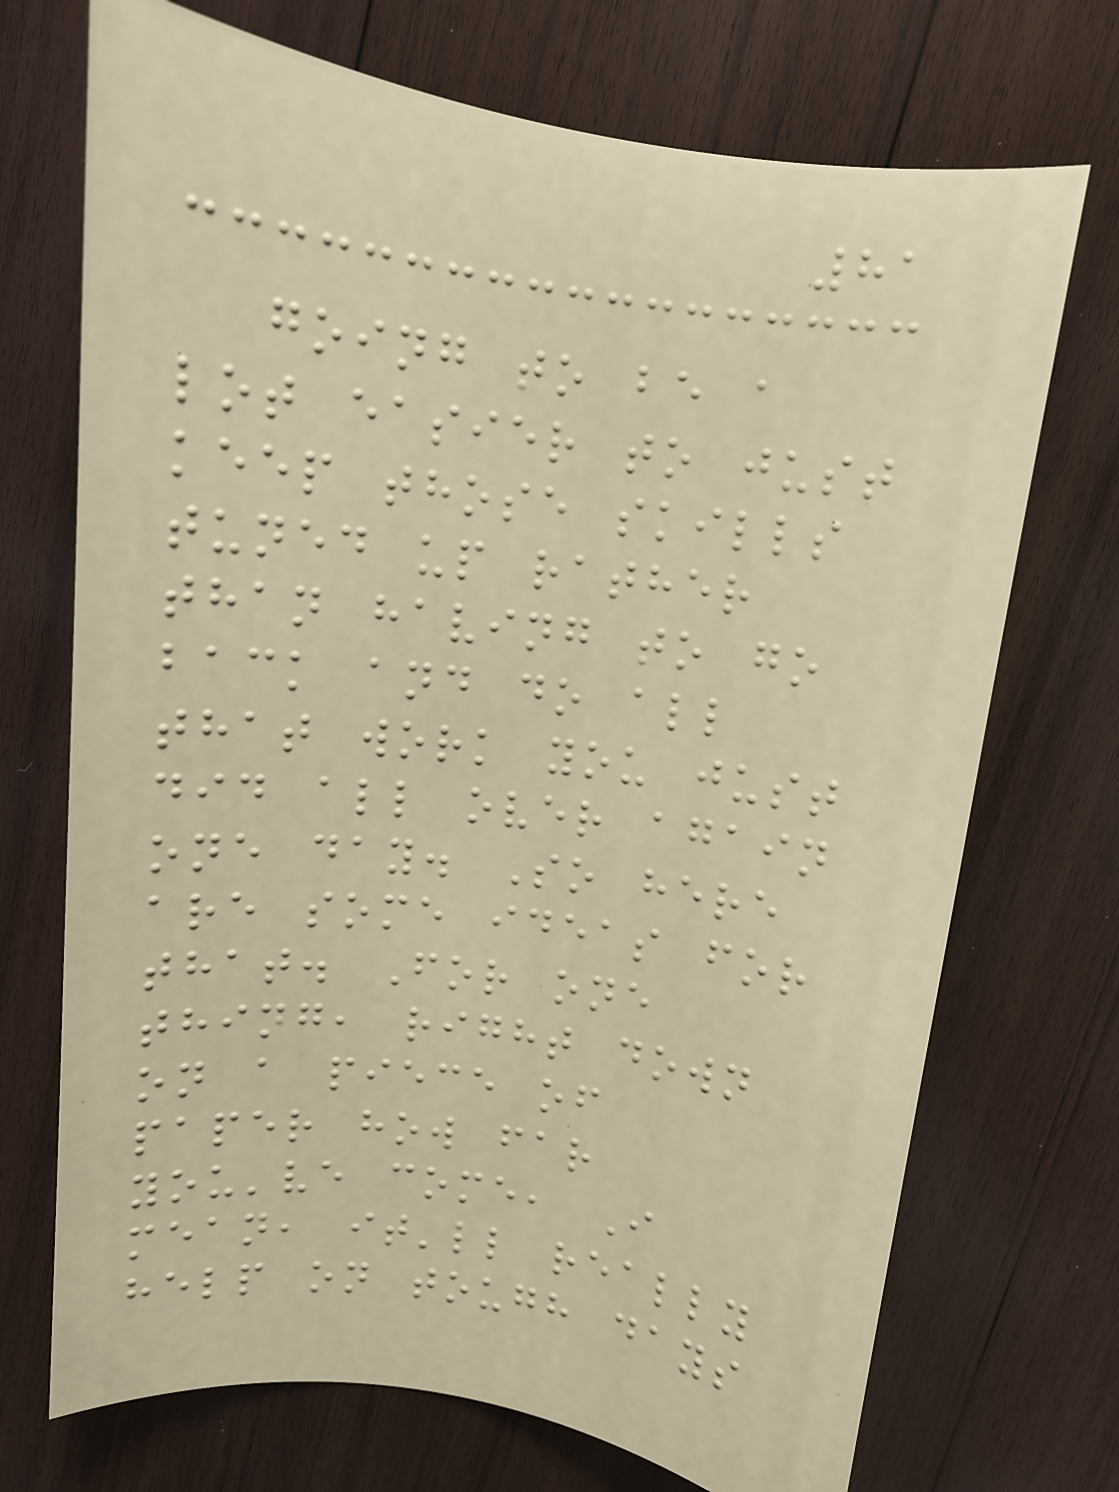81
going to be a
lot easier to just
keep those skills
tuned up rather
than having to go
back and do all
that work you just
did all over again
one day. So here
are some ideas for
that. For one
thing, right down
on a piece of
paper how far
you've come, I
mean, it'll really
help on tough days
